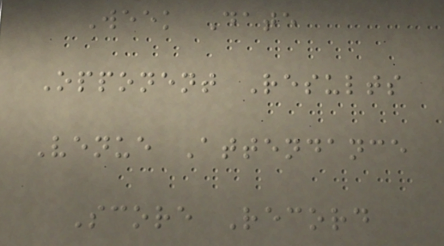Week Date
Opponent Results
Venue Attendance
Score Record
